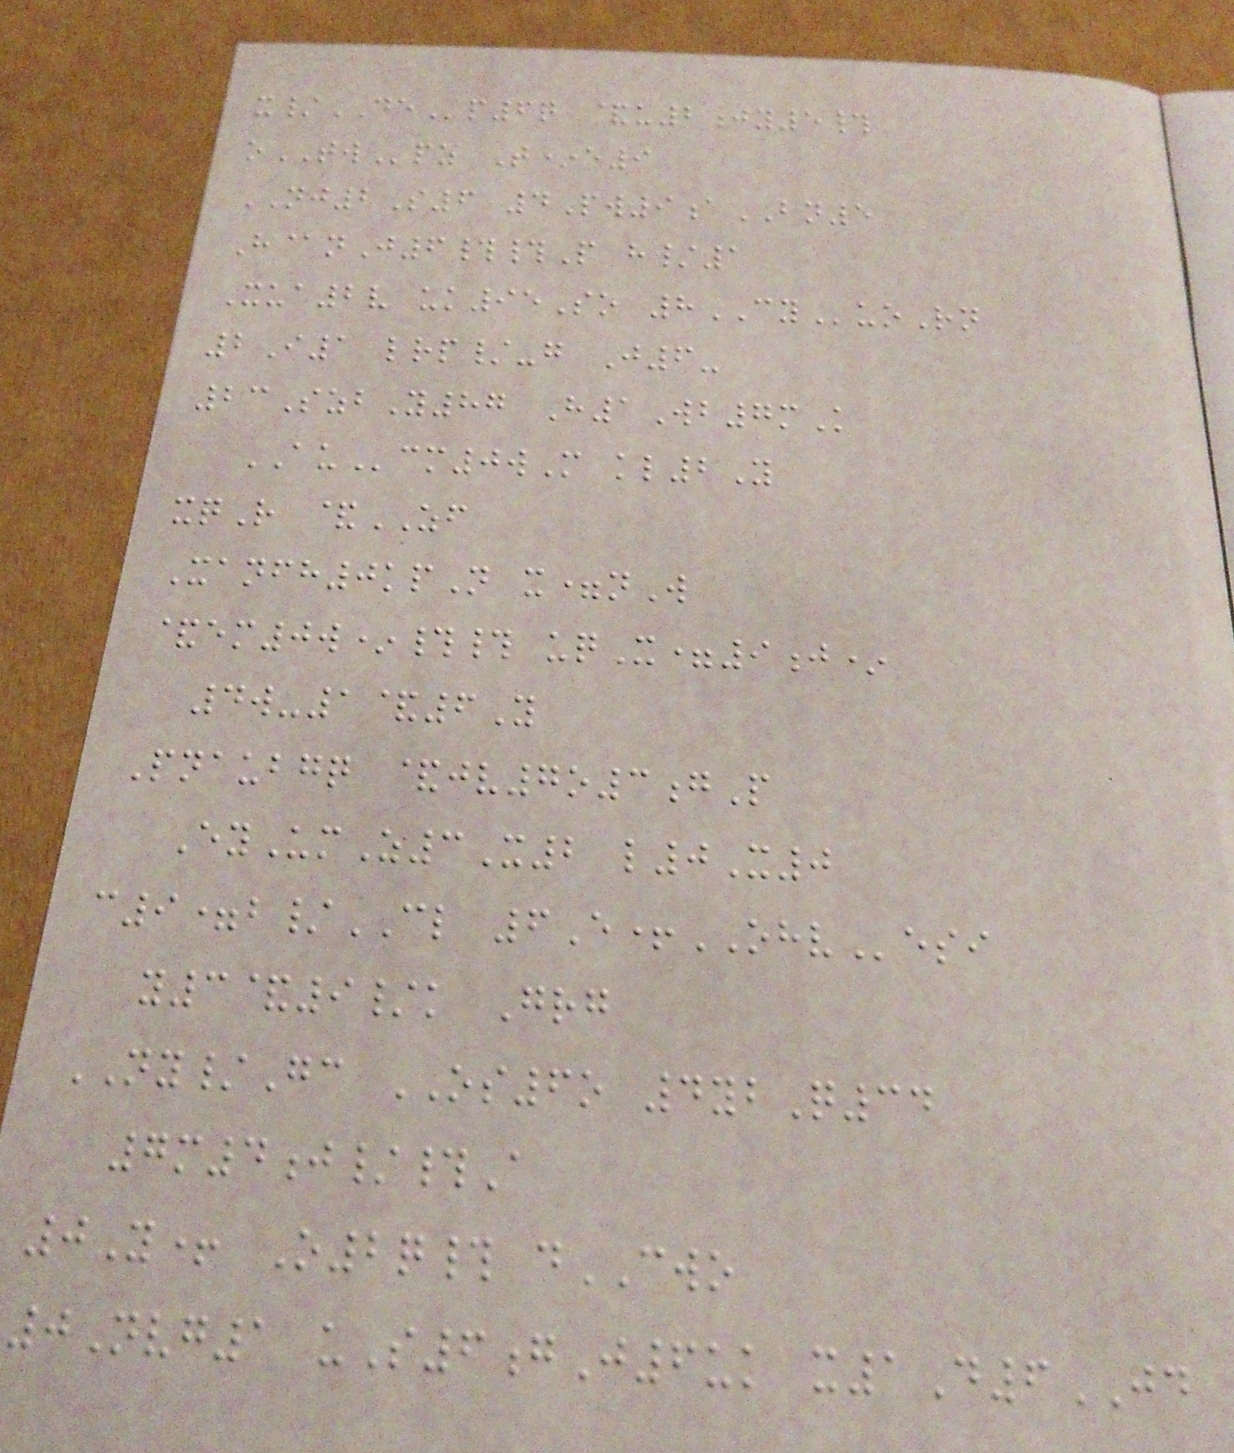x/DEp6q &u2jy5#
oTWpz T*e9
NJ2S6 4Pw9aBN5
H@nJ6##P h/1
Xua2v uk95So 8CYuoRn
2I1 lrp/-g J6-
23SzbY87 H1Wb7mK
AUcm0wM kl2Y
xqR &ZF
Xanfh0kpN x=nW
&em0w*## uqX=9j*
4w-1&6Y
Pnaubgq &jv7o3gP
EyUmZ3X2 l0X0
c9=b/CL 6E+OHVesi
y3&9/k Grg
NY/Gc OS6o 4ybQ34
7m4j/#A
0Y+ O2q# dCWO
0Nvg1 uS6gJ6uk x1D6JD
